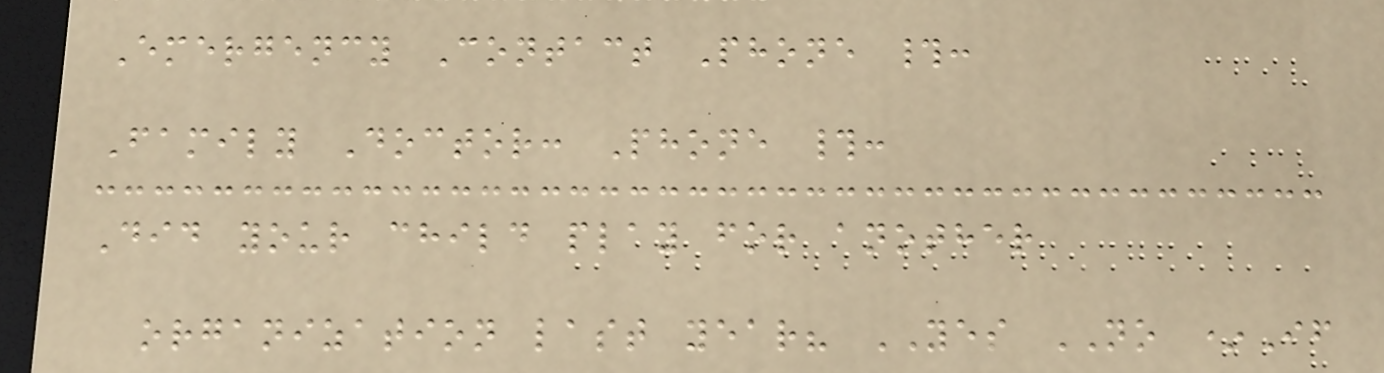Emergency Contact Phone #:
Family Doctor: Phone #:
Did your child play for another
organization last year? YES NO *If
